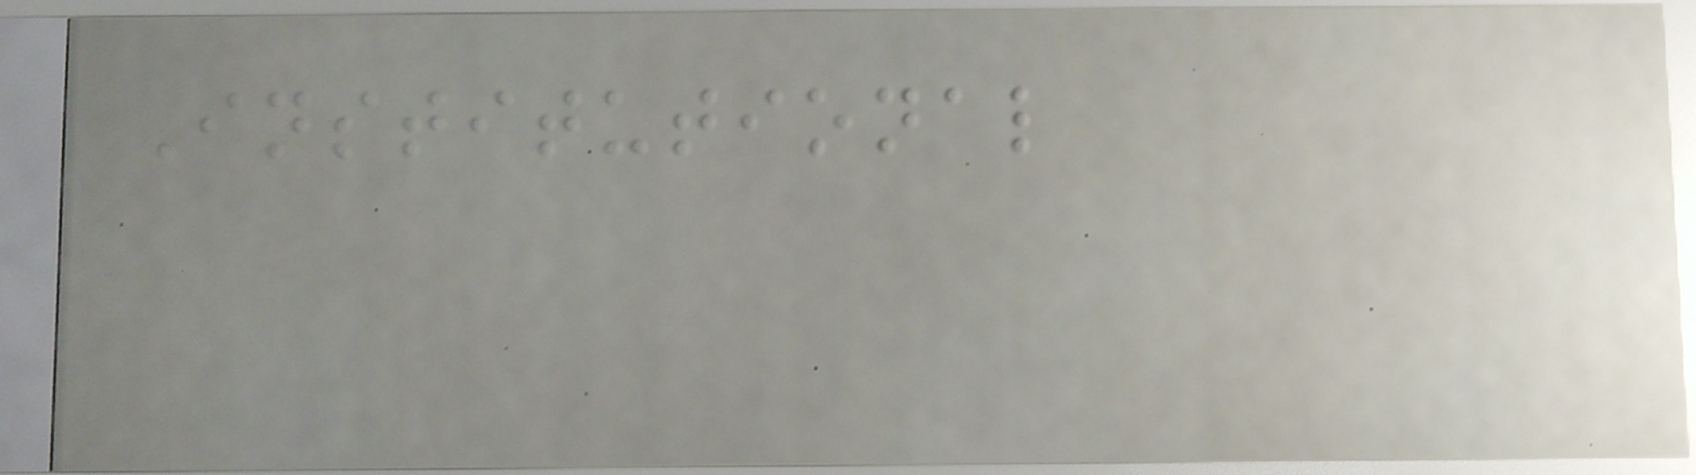Institutional
